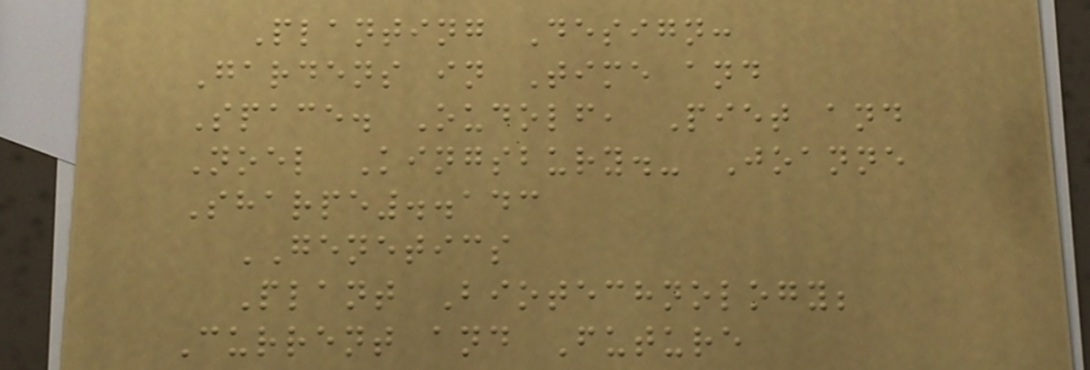Planting Design:
Gardens in Time and
Space. Oudolf, Piet and
Noel Kingsbury.- Joanne
Sharpe..143
GENETICS
Plant Biotechnology;
Current and Future
